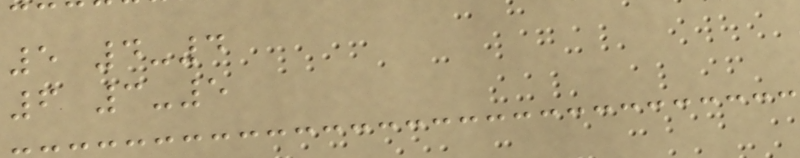5 4-4
6 3-5
